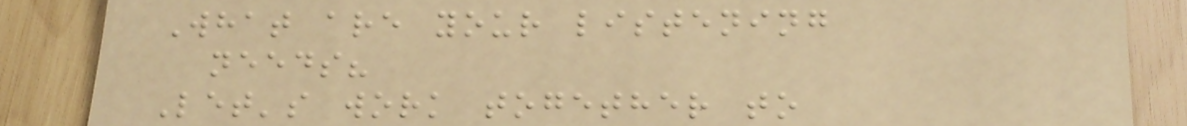What are your listening
needs?
Let's work together to
